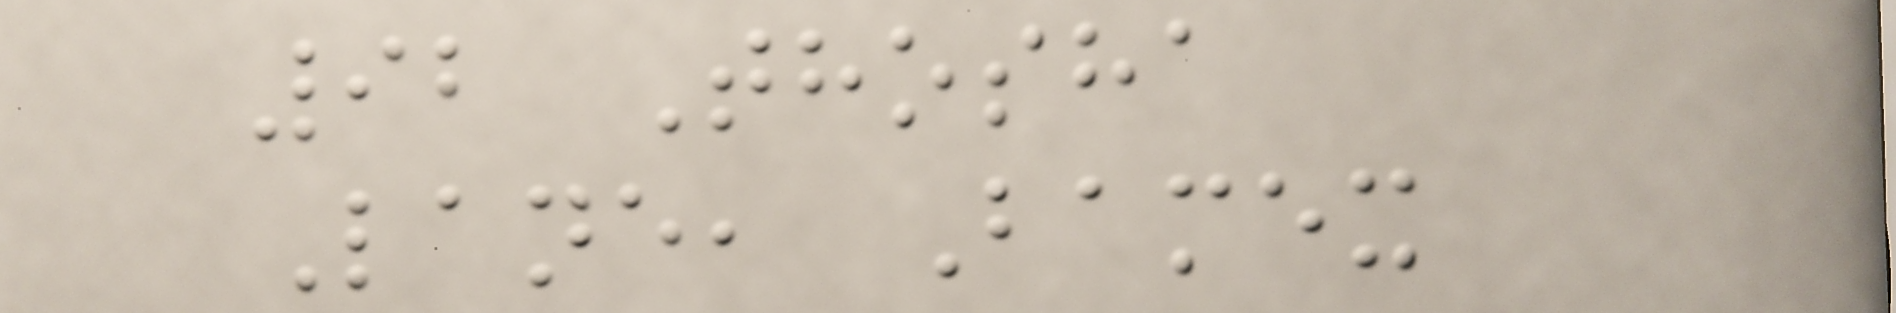92 Thosha
Lane, Bamex
